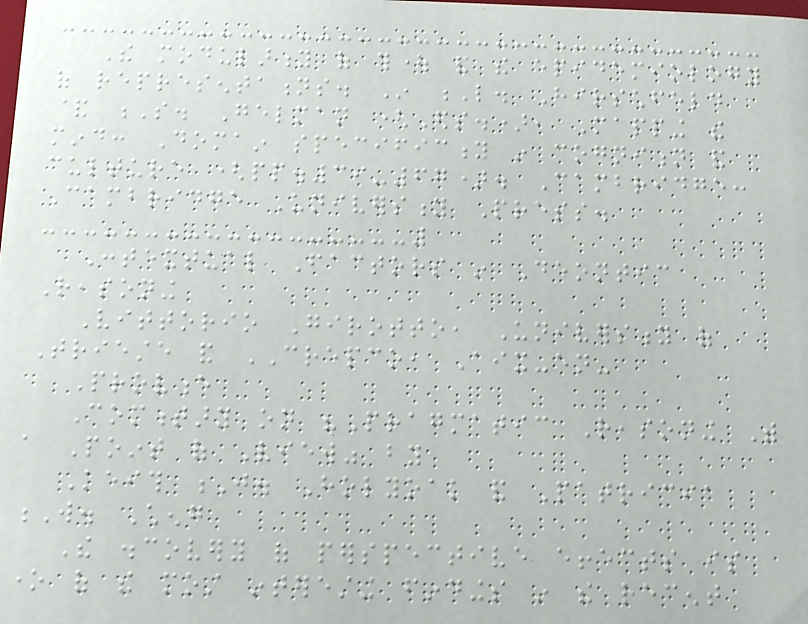The modularity of thought and the epidemiology
of representations. In L. Hirschfeld
& S. Gelman (Eds.), Mapping the
mind: Domain specificity in cognition and
culture (pp.39-67). Cambridge:
Cambridge University Press.
Contextual Factors in Deontic
Reasoning
Vittorio Girotto, University of
Trieste and CREPCO, Aix-en-
Provence
Commentary on "Pragmatic Reasoning With
a Point of View" by
Keith J. Holyoak and Patricia
W. Cheng
The discovery of perspective effects is
one of the most interesting findings in the recent
